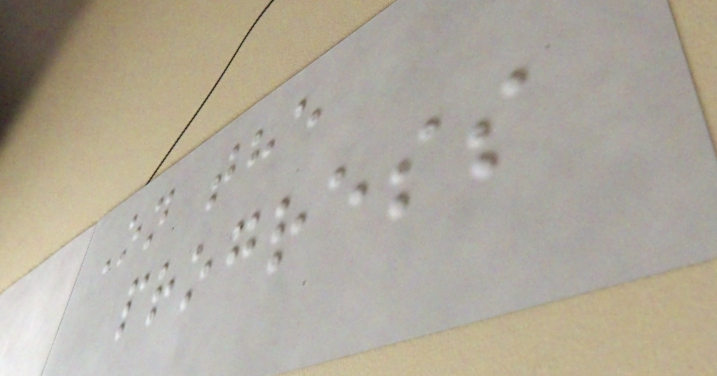On the
progress
